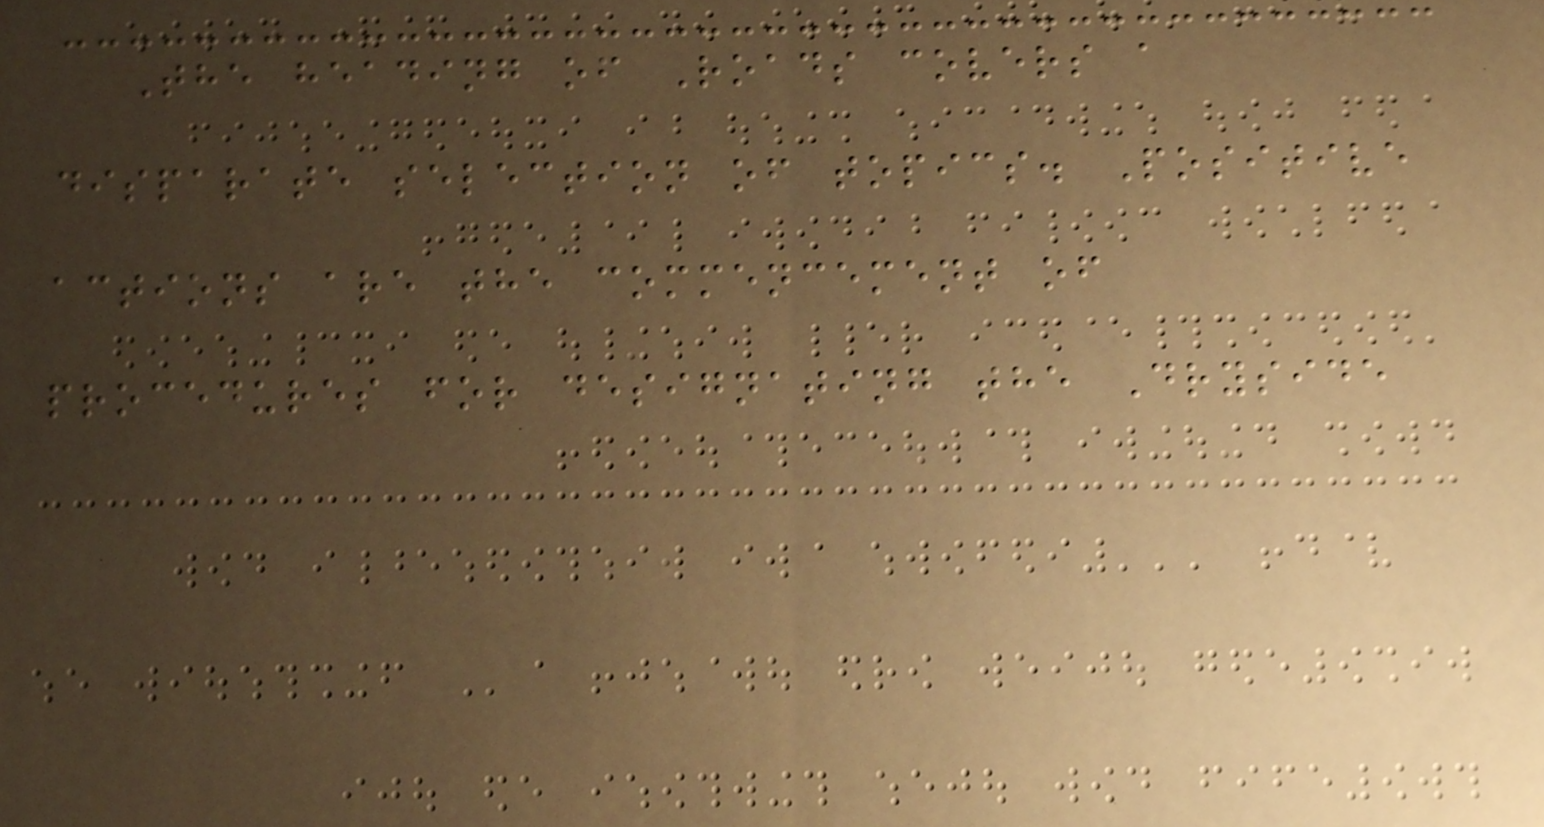The heading of Roads covers a
disparate selection of topics. Positive
actions are the commencement of
procedures for designating the Dryside
